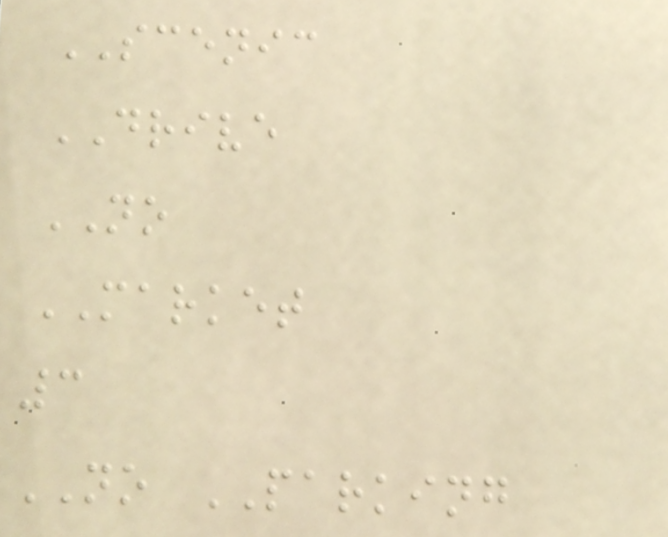SCENIC
DRIVE
NO
MARKET
3
NO PARKING
